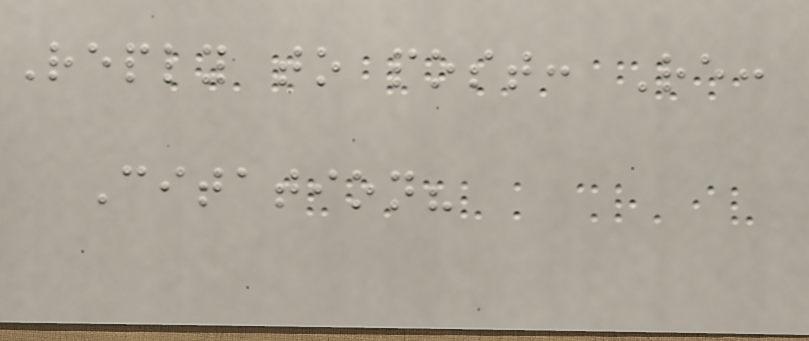Reply to post: Re:
Citation?
